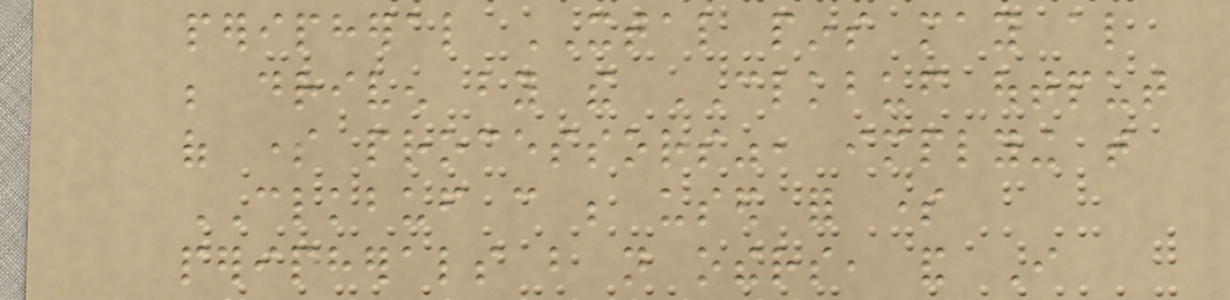peripheral XTAL pins may also
be driven by the CLKBUF output
of some processors", implying that
CLKBUF can be used for some
peripherals but not others, and I
